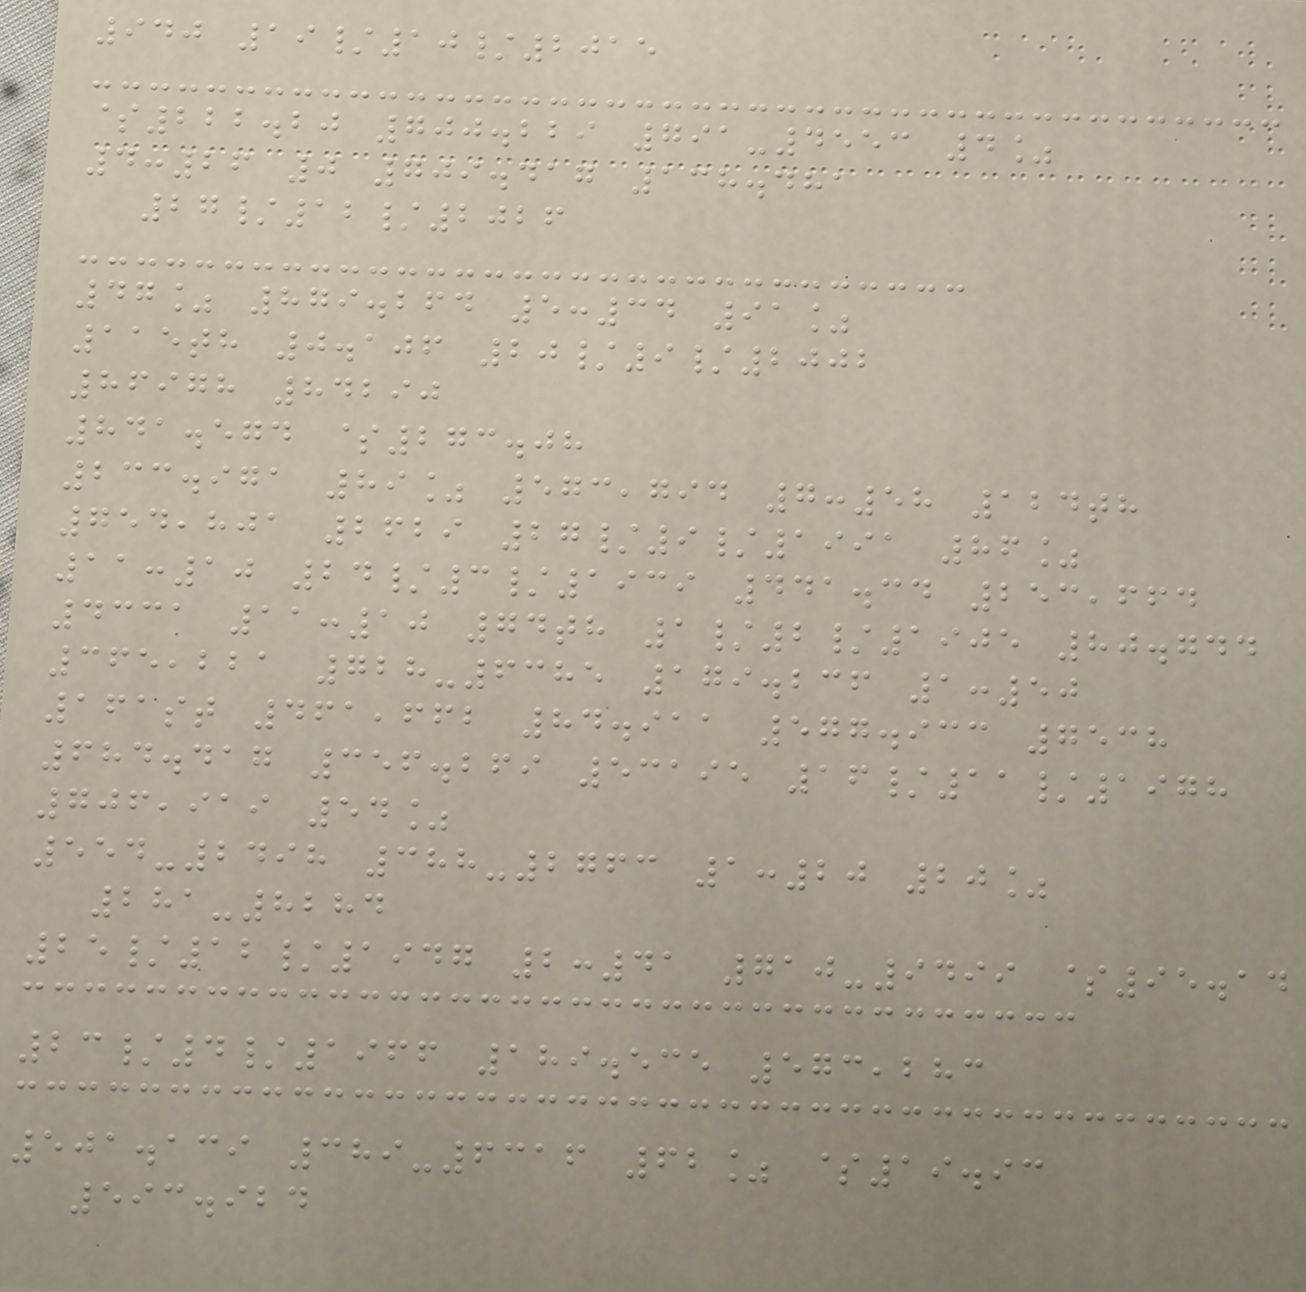940 19/10/2015
$222.20 700.229 791-4553 4%
4:26 0 709.417 138.481
27/12/2026
47% 879.264 5:34 91%
115th 0.106 20/9/2002
86978 84290
841.574 $273.08
233.971 89% 573,794 7:58 124th
754,801 2629 27/9/1991 86%
11:10 24/3/1939 441.34 253,664
4331 11:10 74th 1/2/1905 80.744
365,221 728-6385 179.236 1:50
161st 461,662 84.911 577.933 7538
684.417 356.269 53195 16/11/1978
706,919 54%
554-2498 388-2763 1:20 20%
281-8284
25/12/1947 2:41 710-9499 $95.14
23/4/1966 189.535 573,283
501.139 389-6316 62% $19.93
593.924
